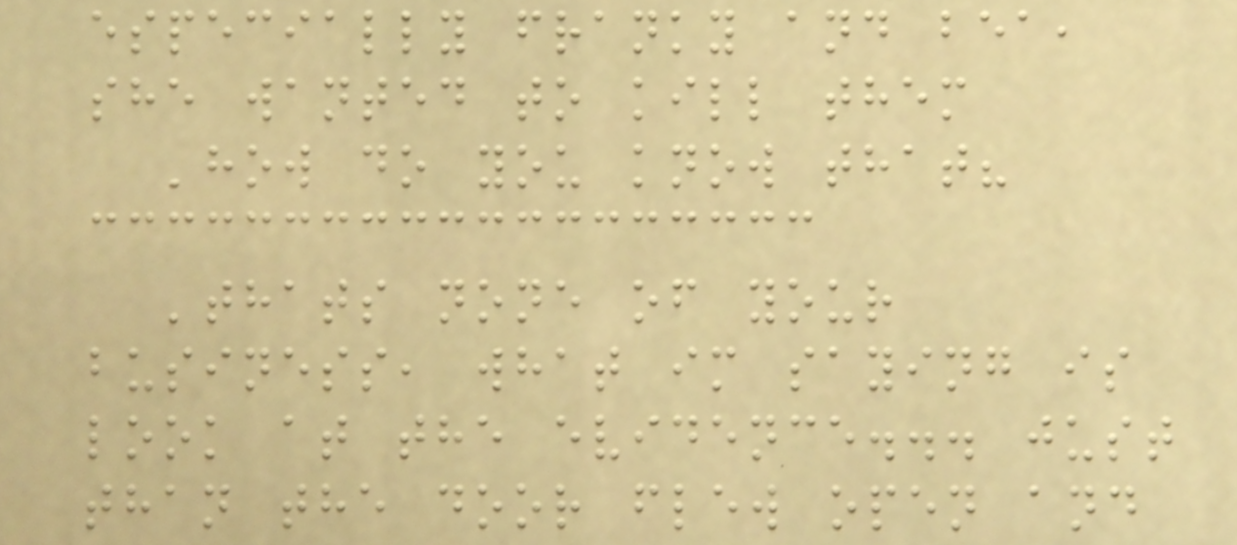especially franky and bea,
she wanted to kill them
'how do you know that?
'thats none of your
business, what im saying is
look at the evidence... just
than the door flew open and
